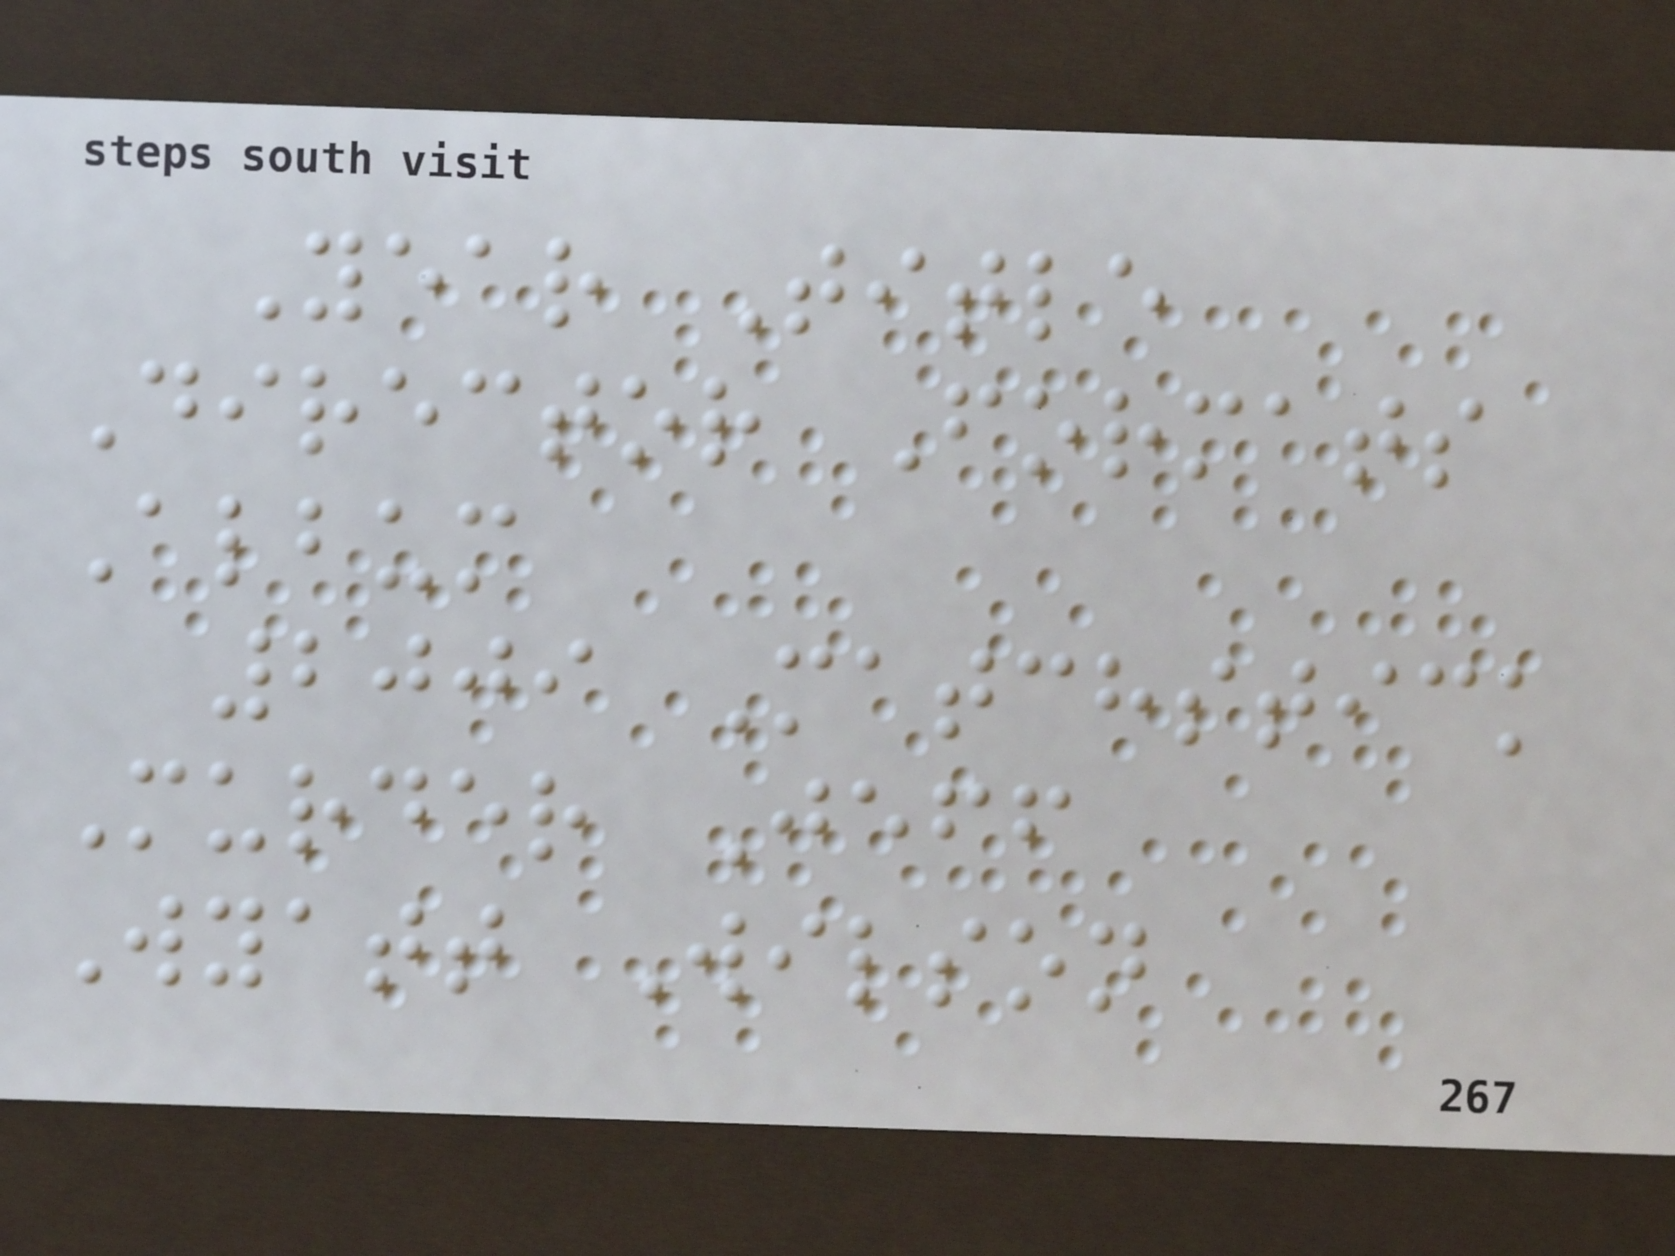Year Title
Director Formats
Album
2009 Matchstick
Murder Jeff
Wyatt Wilson
